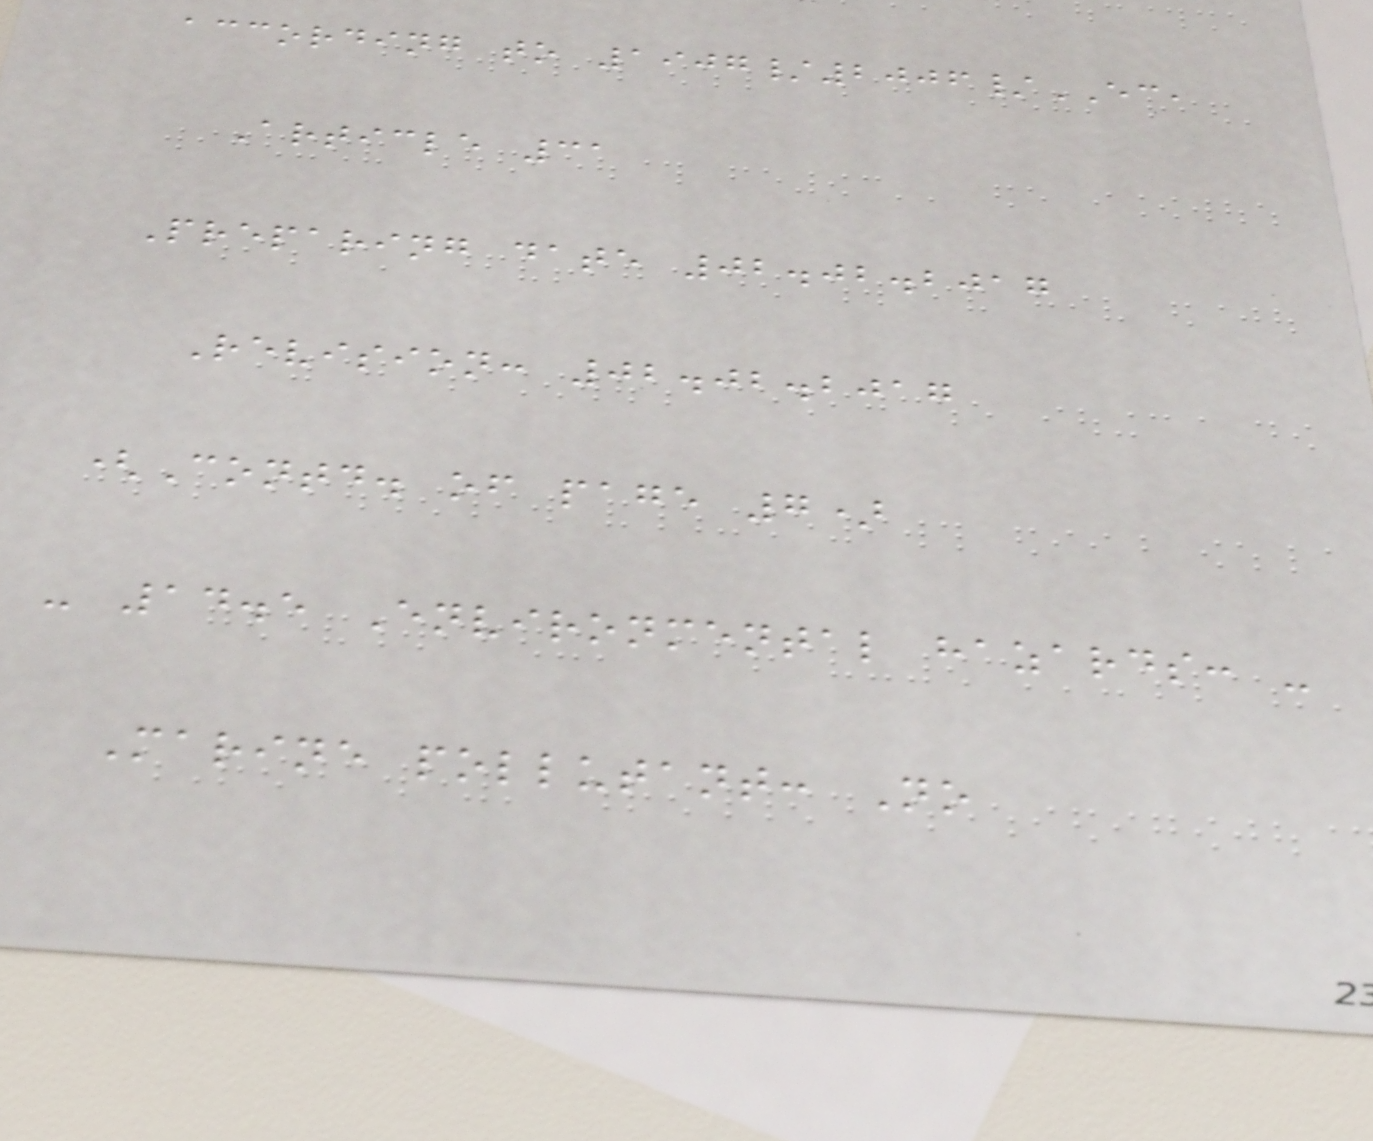according to 1907/2006/EC,
Article 31
Preparing date 02.02.2017
Revision: 02.02.2017
(Contd. of page 7)
- 14.5 Environmental hazards: -
Marine pollutant: No
